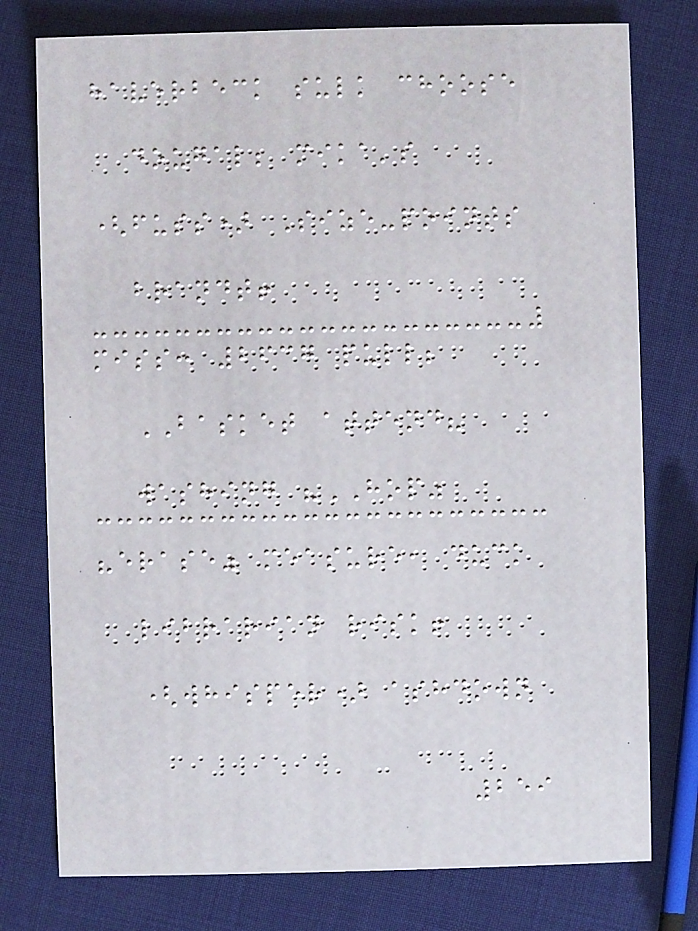haverbeck sulk choose
dougal; mika's
(fuss) Size-points
brandt!
miss: 2637 pull;
BASKET attend?
washing "HOP"
"erase" measure, duck
librarian risk!
(whisper) ashdown
259
